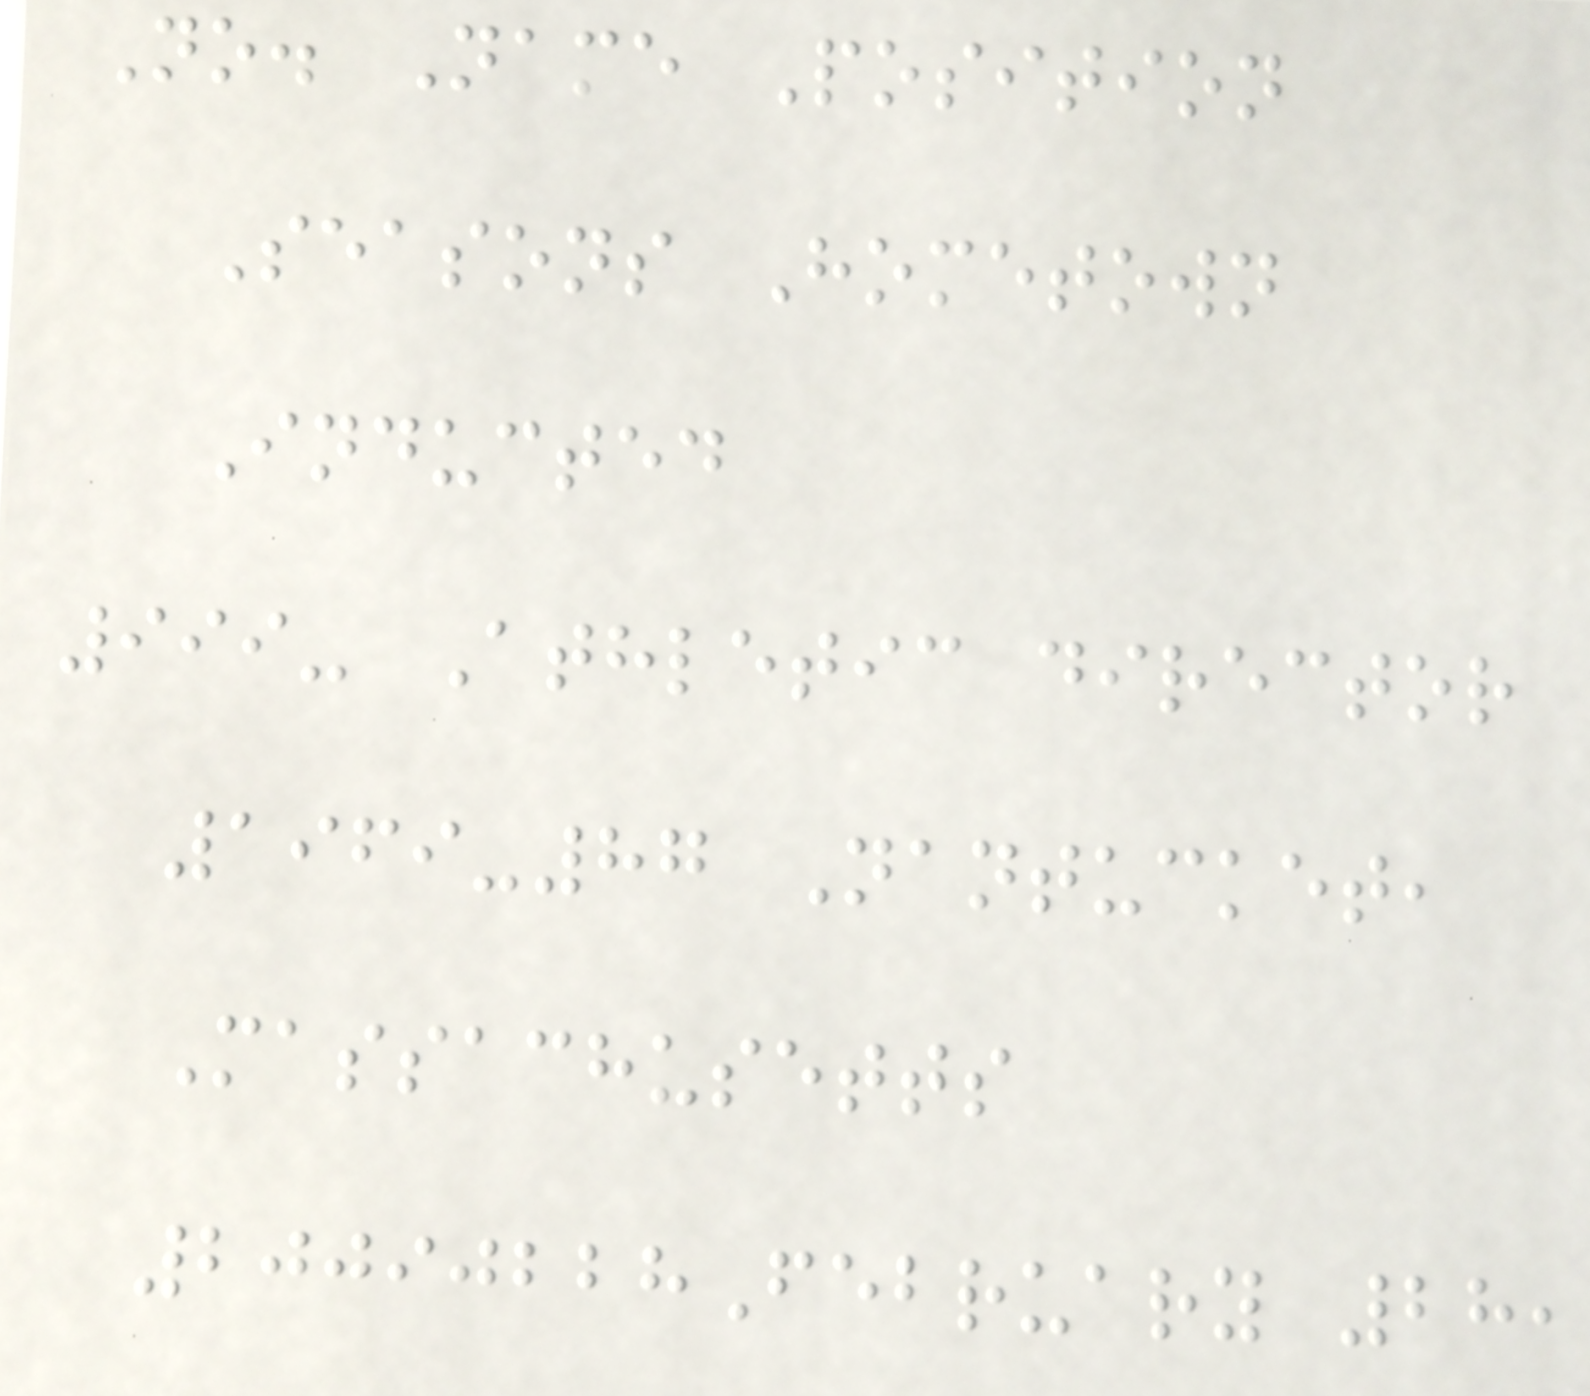No. Name Position
Seasons Hometown
Inducted
999- Athletic director
1969-87 Nantucket,
Massachusetts
20090228February 28,
